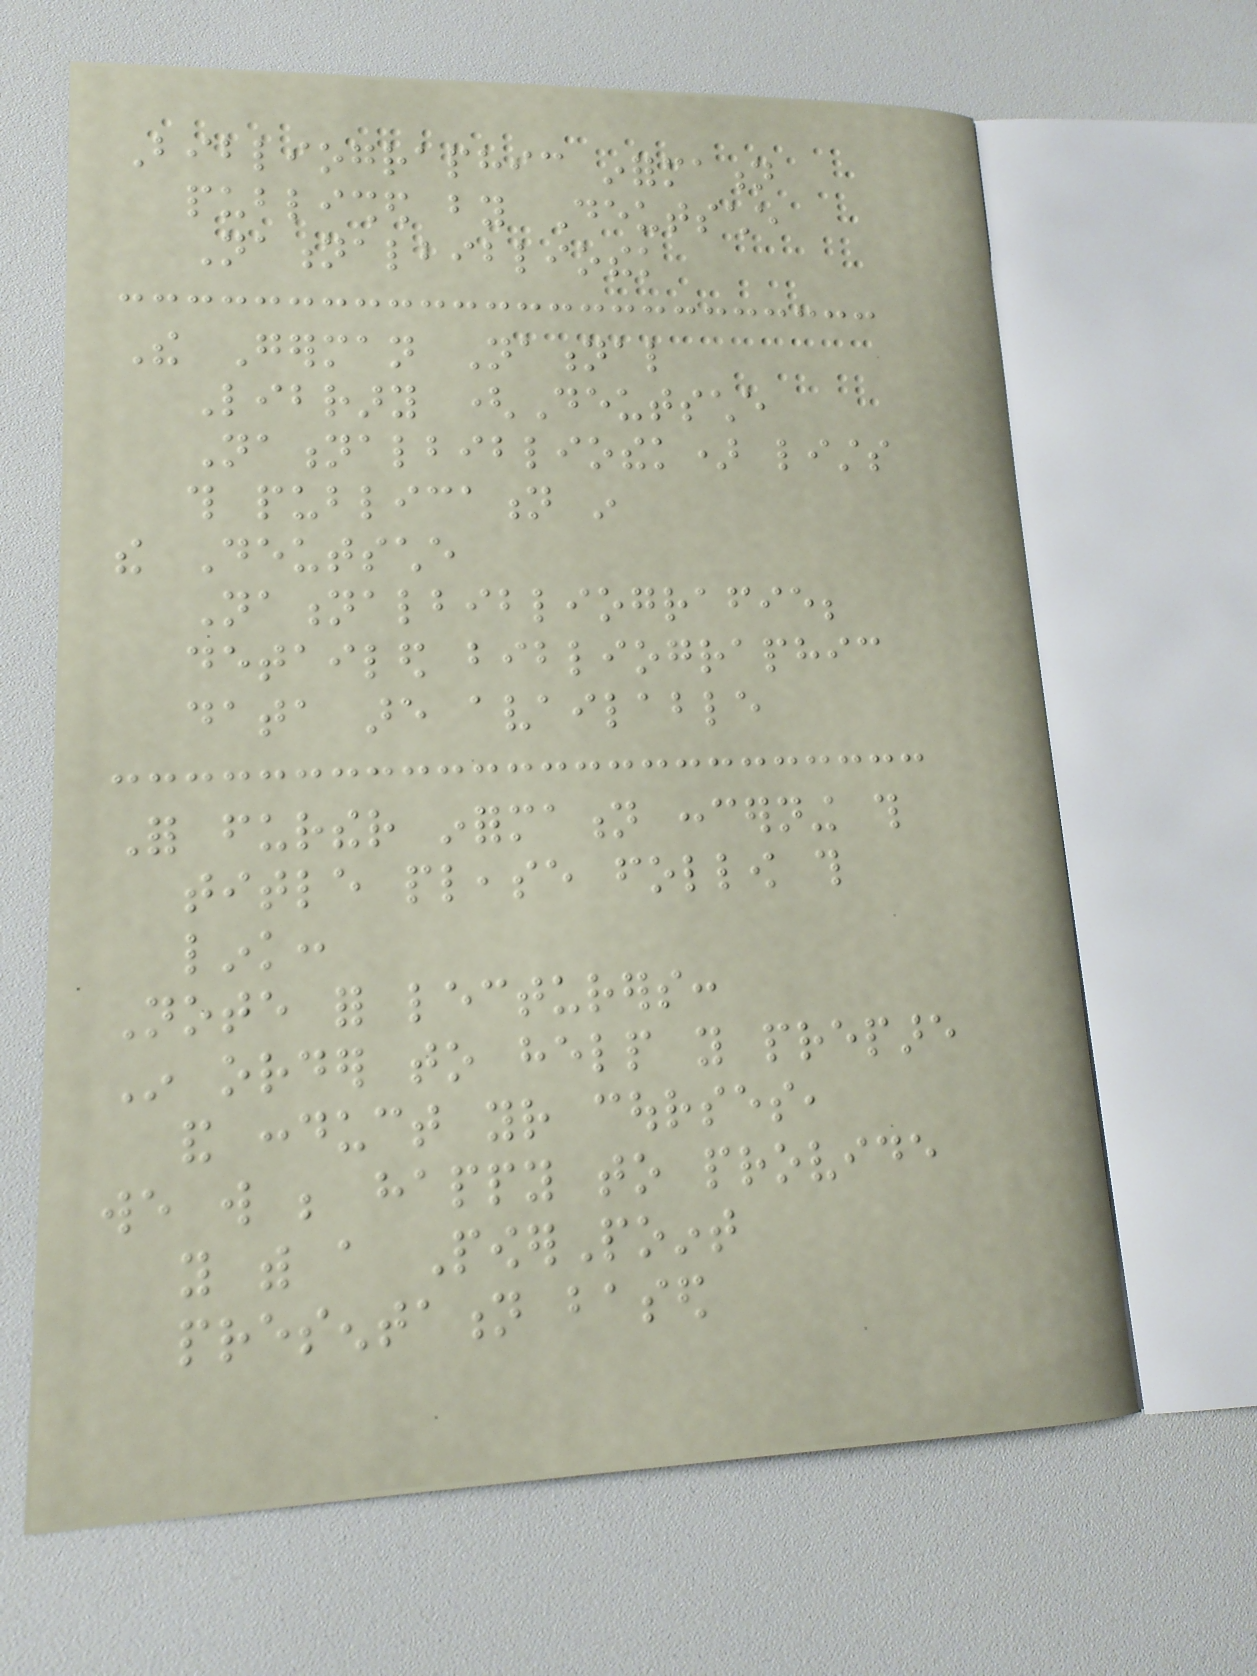Bibliographic information
published by Deutsche
Nationalbibliothek
The German National
Library (Deutsche
Nationalbibliothek) lists
this publication in
the Deutsche
Nationalbibliografie;
detailed bibliographic
data are available
For further information concerning this
title please follow this
link:
Note for lecturers:
In order to help you prepare
and conduct your courses,
we will be happy to provide
you with a PowerPoint
presentation based
